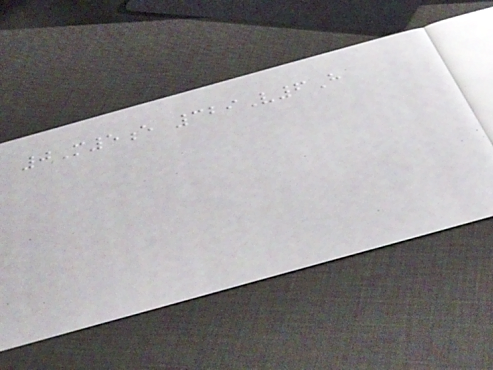0M5e 329V6H
